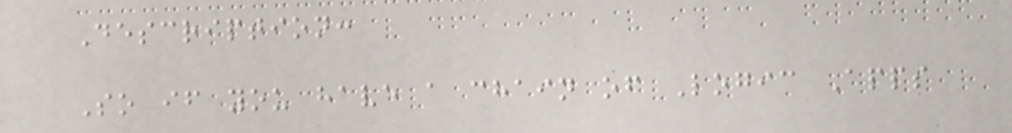Description:
So if you have a chain of Logic Apps
